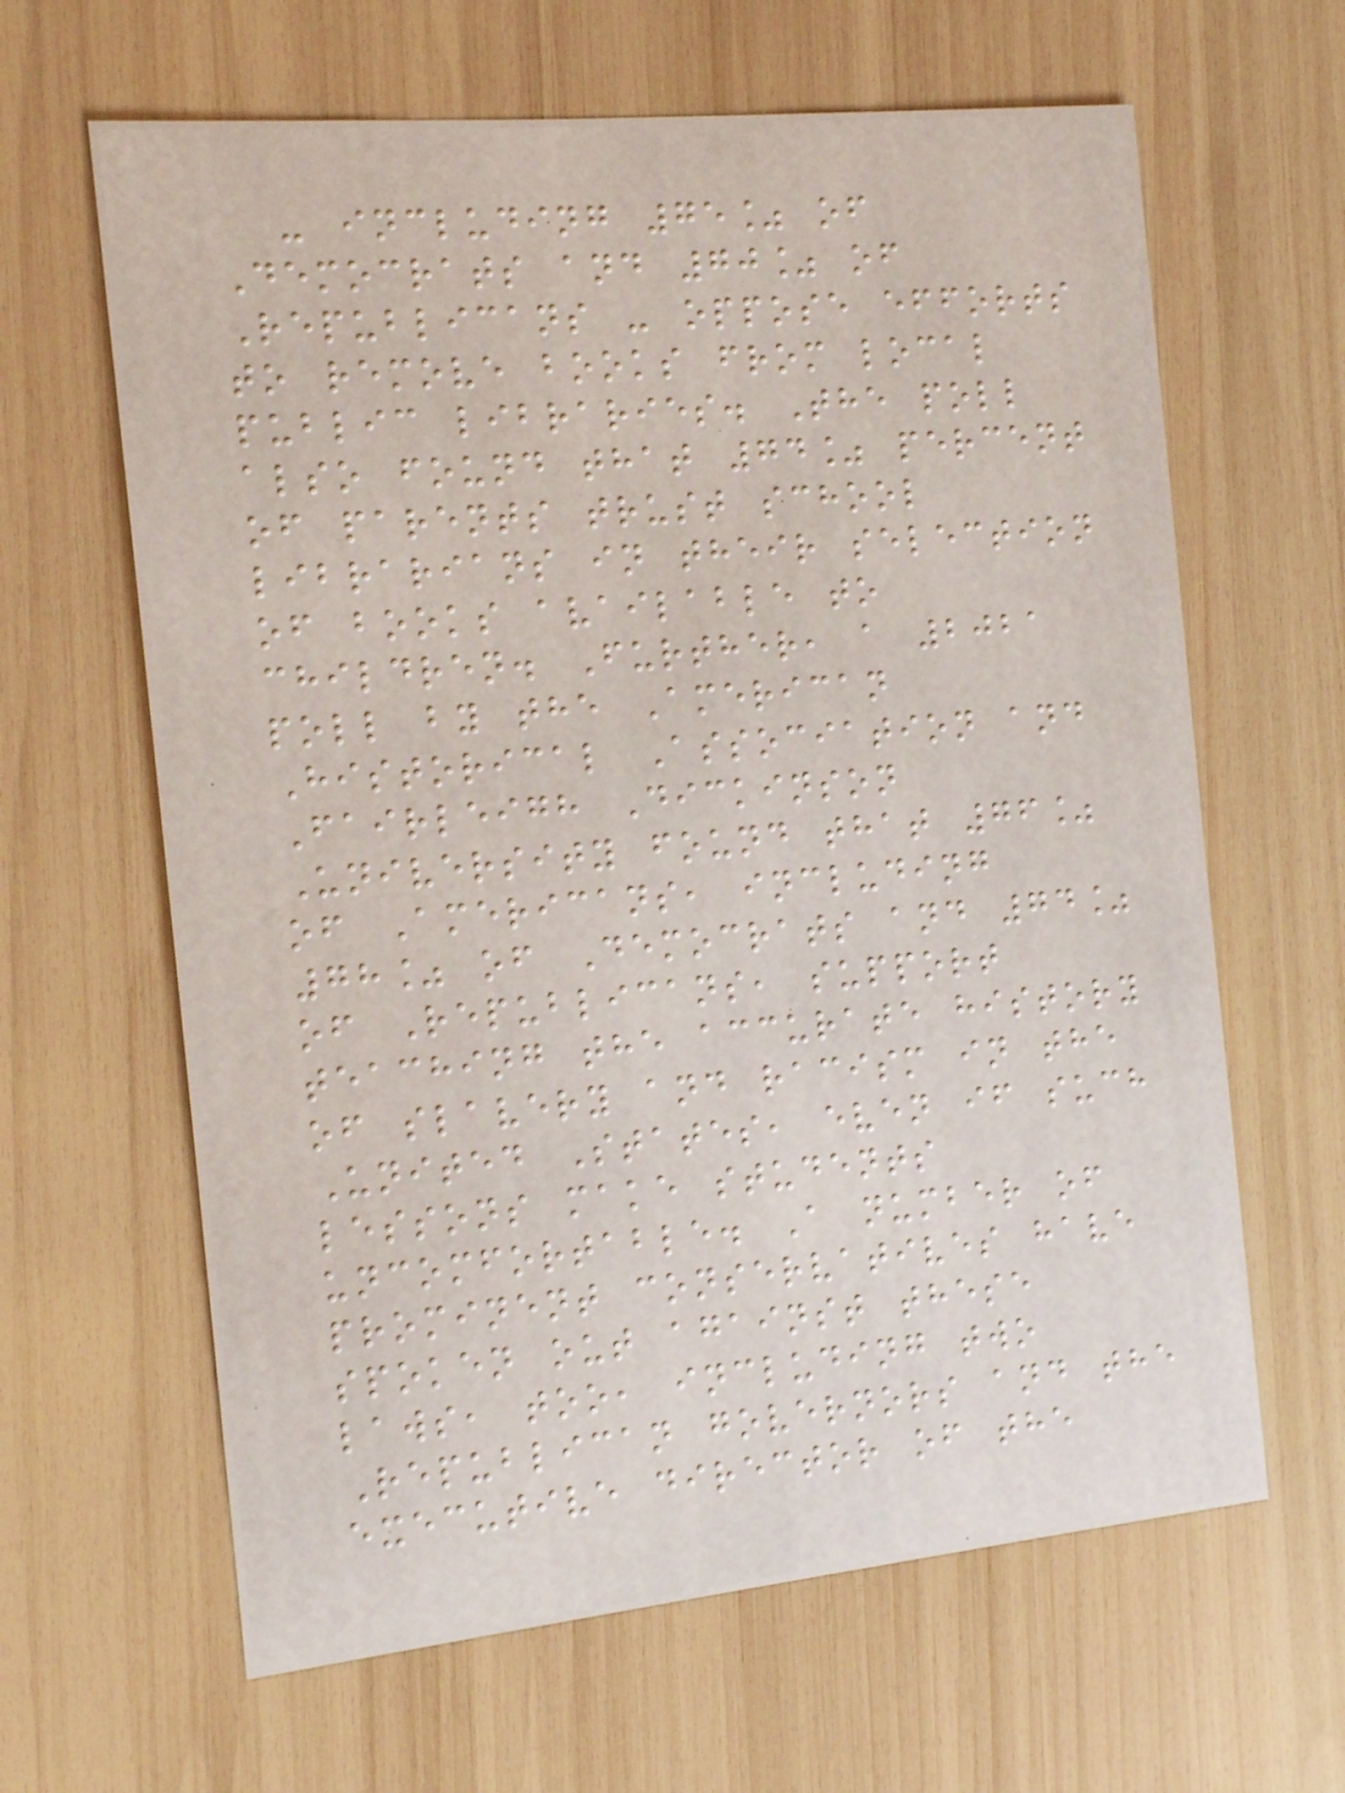- including 75% of
Democrats and 70% of
Republicans - oppose efforts
to remove books from local
public libraries. The poll
also found that 74% percent
of parents trust school
librarians in their selection
of books available to
children. Further, a 2021
poll by the American
Historical Association and
Fairleigh Dickinson
University found that 76%
of Americans, including
78% of Democrats and 74%
of Republicans, support
teaching the accurate history
of slavery and racism in the
United States, even if such
lessons make students
uncomfortable. A number of
prominent conservatives have
spoken out against these
laws, too, including two
Republican governors and the
executive director of the
